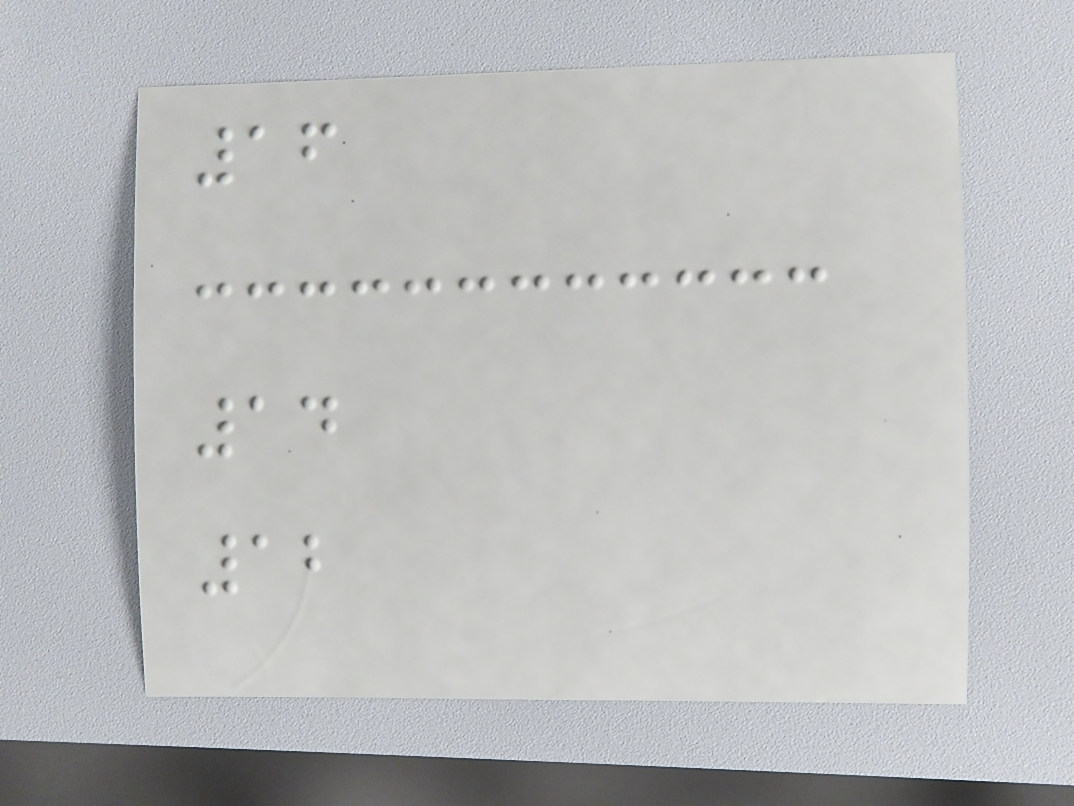16
14
12
